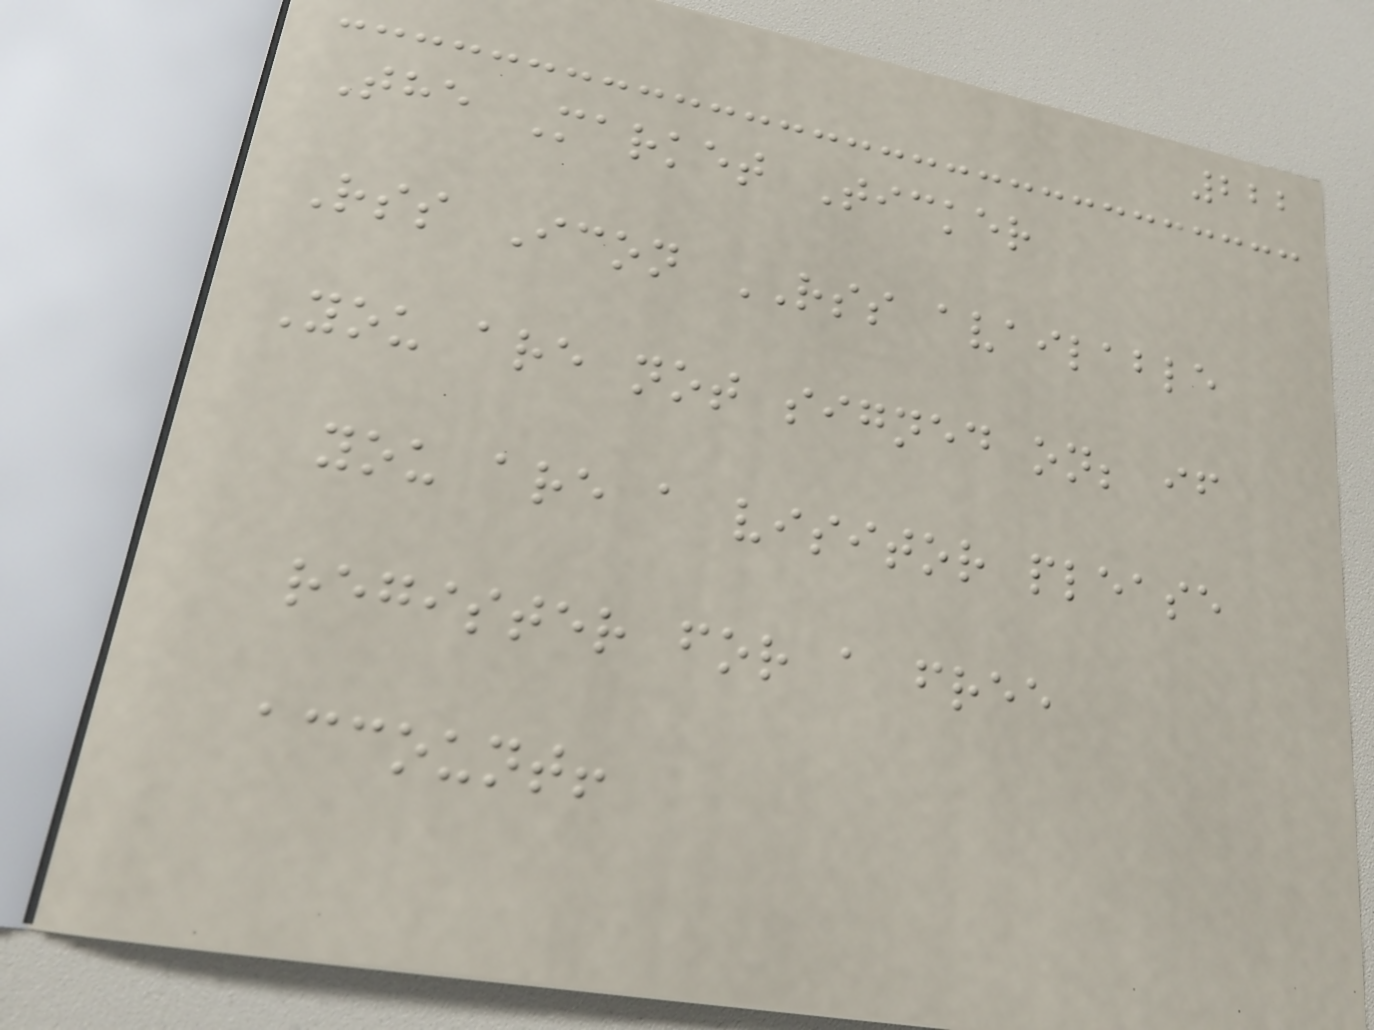222
The Market Ticker
Rss Icon RSS available
You are not signed on; if
you are a visitor please
register for a free
account!
